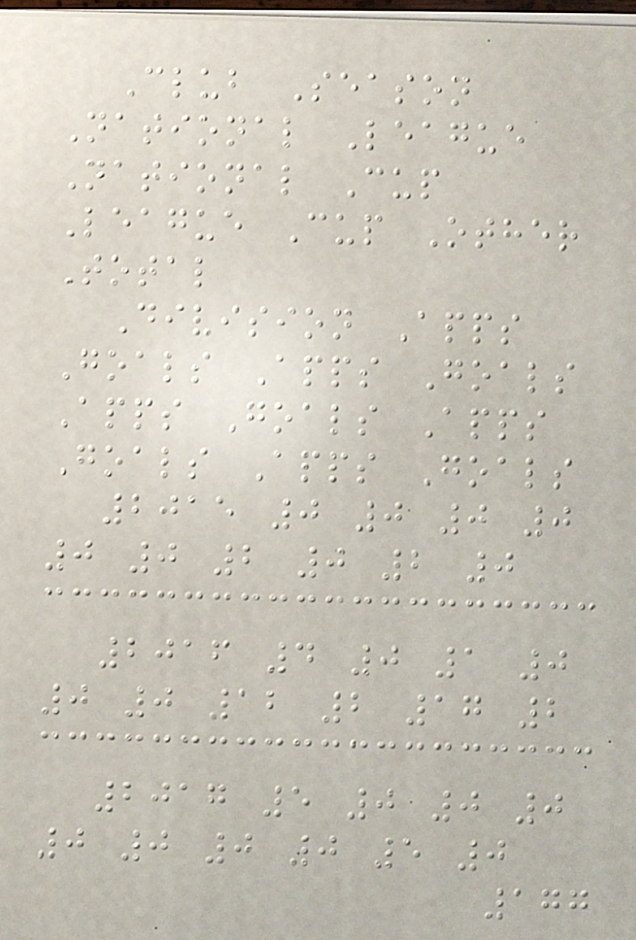Club Season
National League
National Cup
League Cup Other
Total
Division Apps
Goals Apps Goals
Apps Goals Apps
Goals Apps Goals
2015 0 0 0 0
0 0 2 0 2 0
2016 4 0 1 0
0 0 12 2 17 2
2017 5 0 0 0
0 0 0 0 5 0
177
